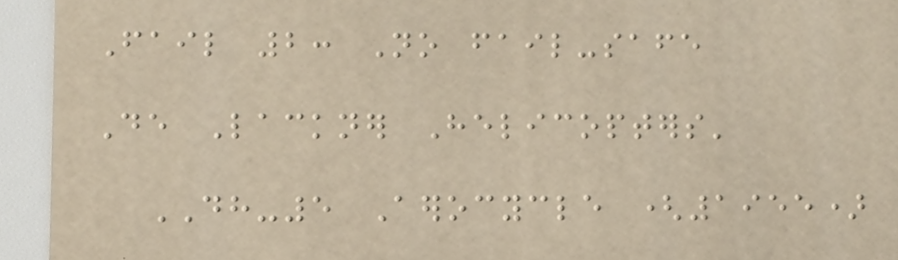Fail 2: No fail-safe
De Lackner Helicopters'
DH-5 Aerocycle (1955)
